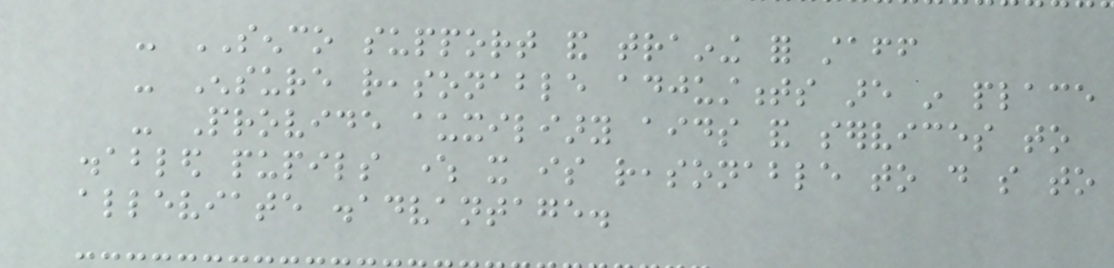- SENCO support and training for staff
- Ensure reasonable adjustments are in place
- Provide auxiliary aids and services to
disabled pupils where it is reasonable to do so to
alleviate disadvantage.
